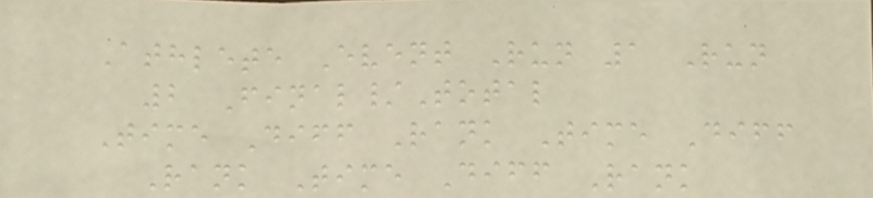Athlete Event Run 1 Run
2 Final/Total
Time Diff Rank Time Diff
Rank Time Diff Rank
